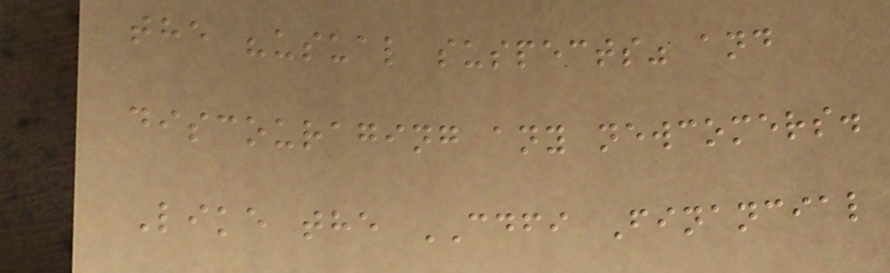the "usual suspects" and
discouraging any newcomers.
Like the CDFI Financial
